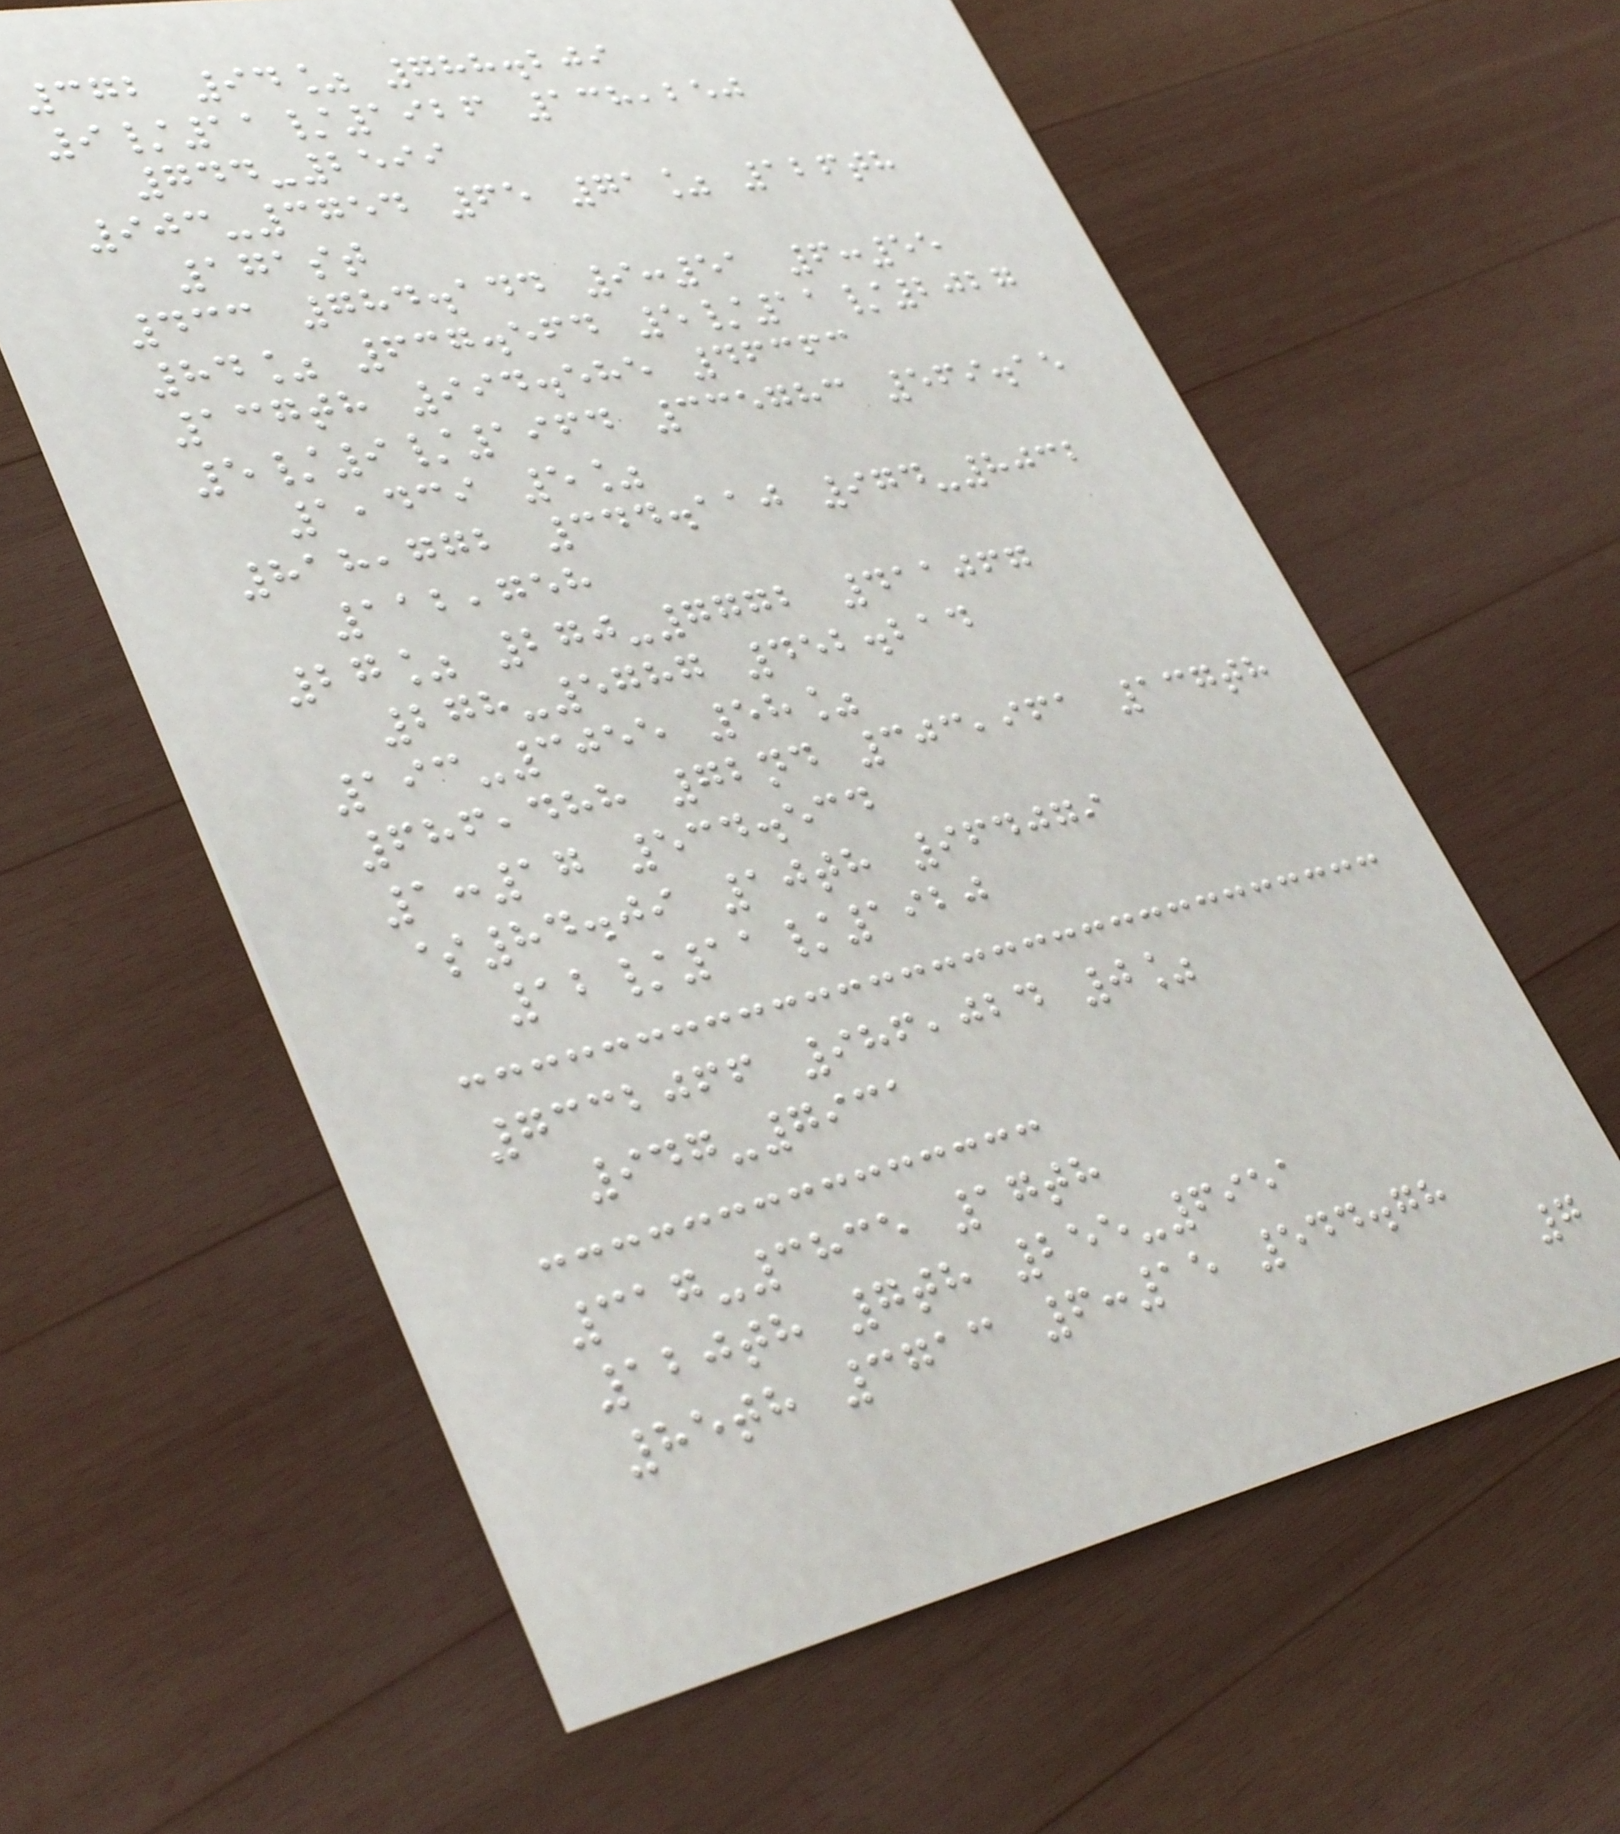372 94% 788.209
9/11/1926 138,250
744-2599
903-3754 65 71% 126th
171st
433 784.144 9:51 6:55
84% 637.564 5/11/2027
137th 994.585 46363
5/9/1964 335783 569.15
1,439 5%
818,772 344.110 974-8032
112,758
27% 270-7772 411067
278-5787 452.214
193-3055 58%
686,488 72nd 303,961 137th
1:17 534.534
$84.09 10th 964079
12/11/1920
7332066 986,024 0%
947-7931
317-3835 17th
120th 7th 255-6951
85th 3713 6:15 544.78
7
